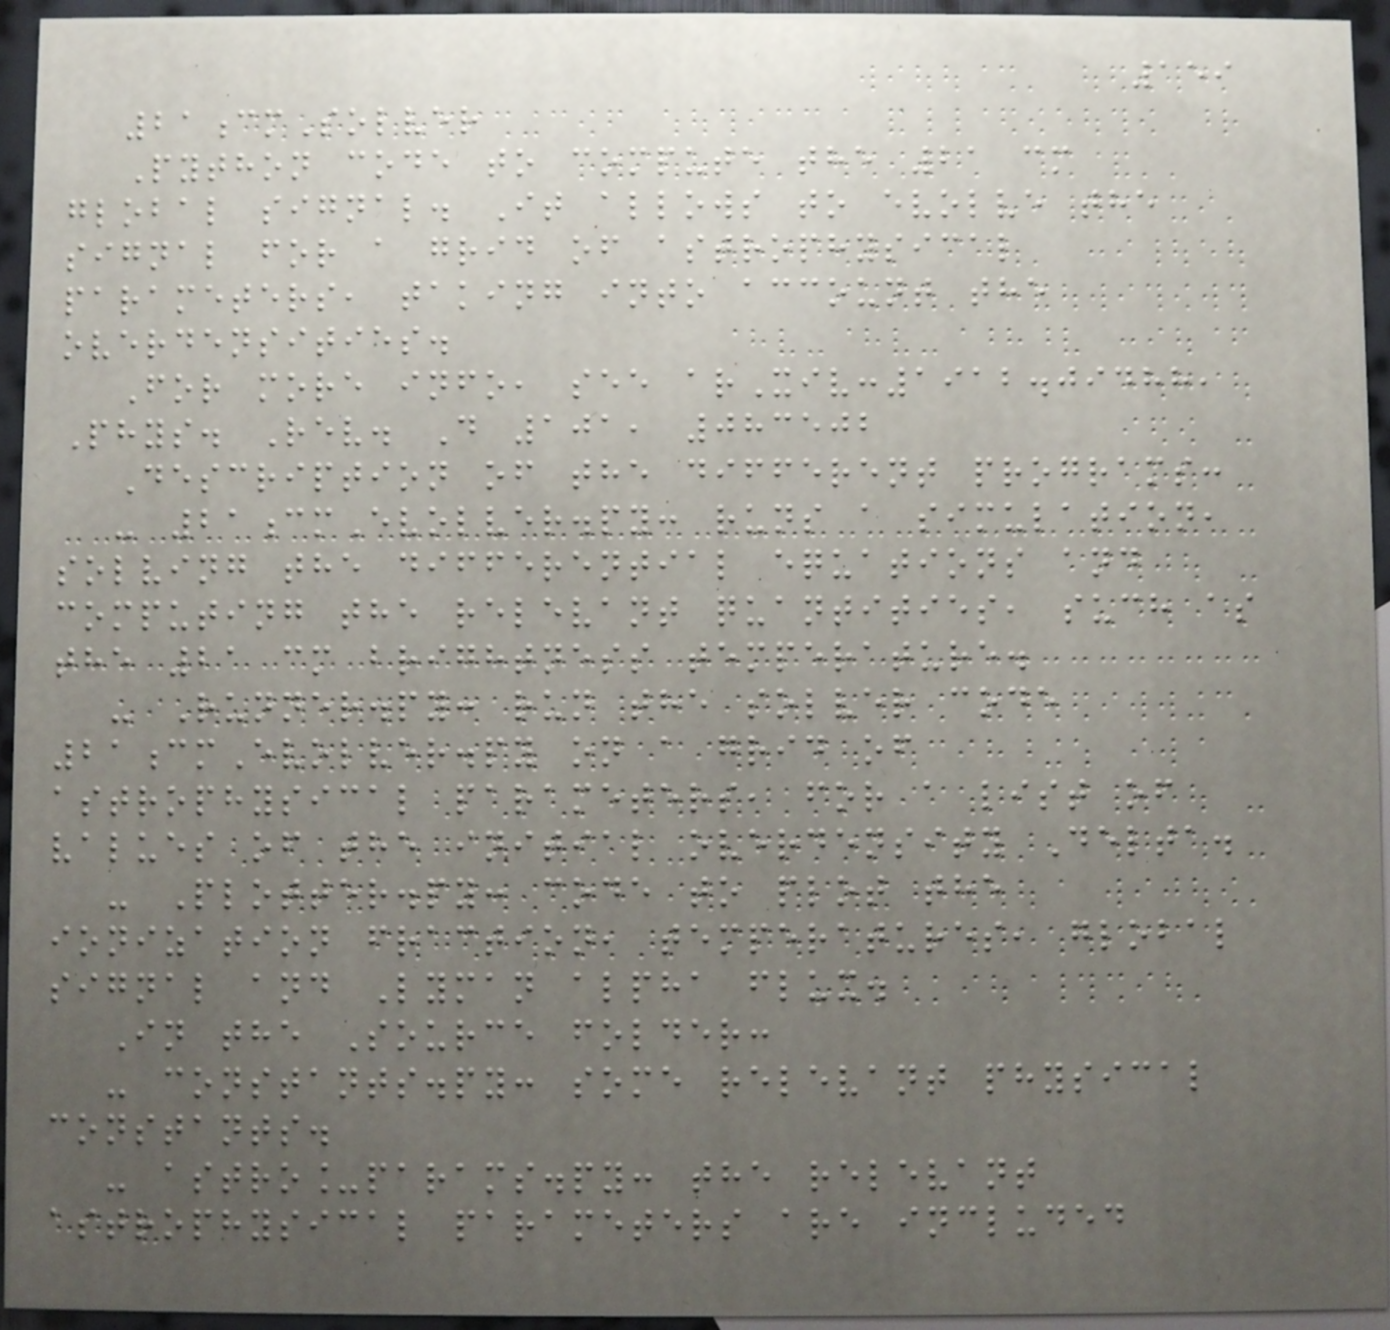159
21cmSolver
Python code to compute the 21 cm
global signal. It allows to evolve the
signal for a grid of astrophysical
parameters, taking into account the
overdensities.
For more info, see arXiv:1912.09488,
Phys. Rev. D 101, 083502
Description of the different programs:
- 21cmEvolver.py: runs a simulation,
solving the differential equations and
computing the relevant quantities, such as
the 21 cm brightness temperature.
- Runner.py: run the solver code
21cmEvolver.py on a grid of
astrophysical parameters, for a list of
values of the initial overdensity Delta.
- Plotter.py: code to plot the
ionization fraction, temperatures, global
signal and Lyman alpha flux.
In the Source folder:
- constants.py: some relevant physical
constants.
- astro_params.py: the relevant
astrophysical parameters are included
